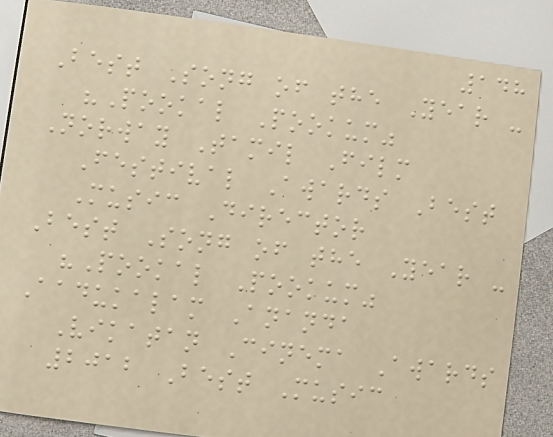148
Best Song of the Year -
"Pookal Pookum"
Norway Tamil Film
Festival Awards Best
Music Director
Best Song of the Year -
"Pookal Pookum"
Aadukalam Ananda
Vikatan Cinema Awards
2012 Best Music
